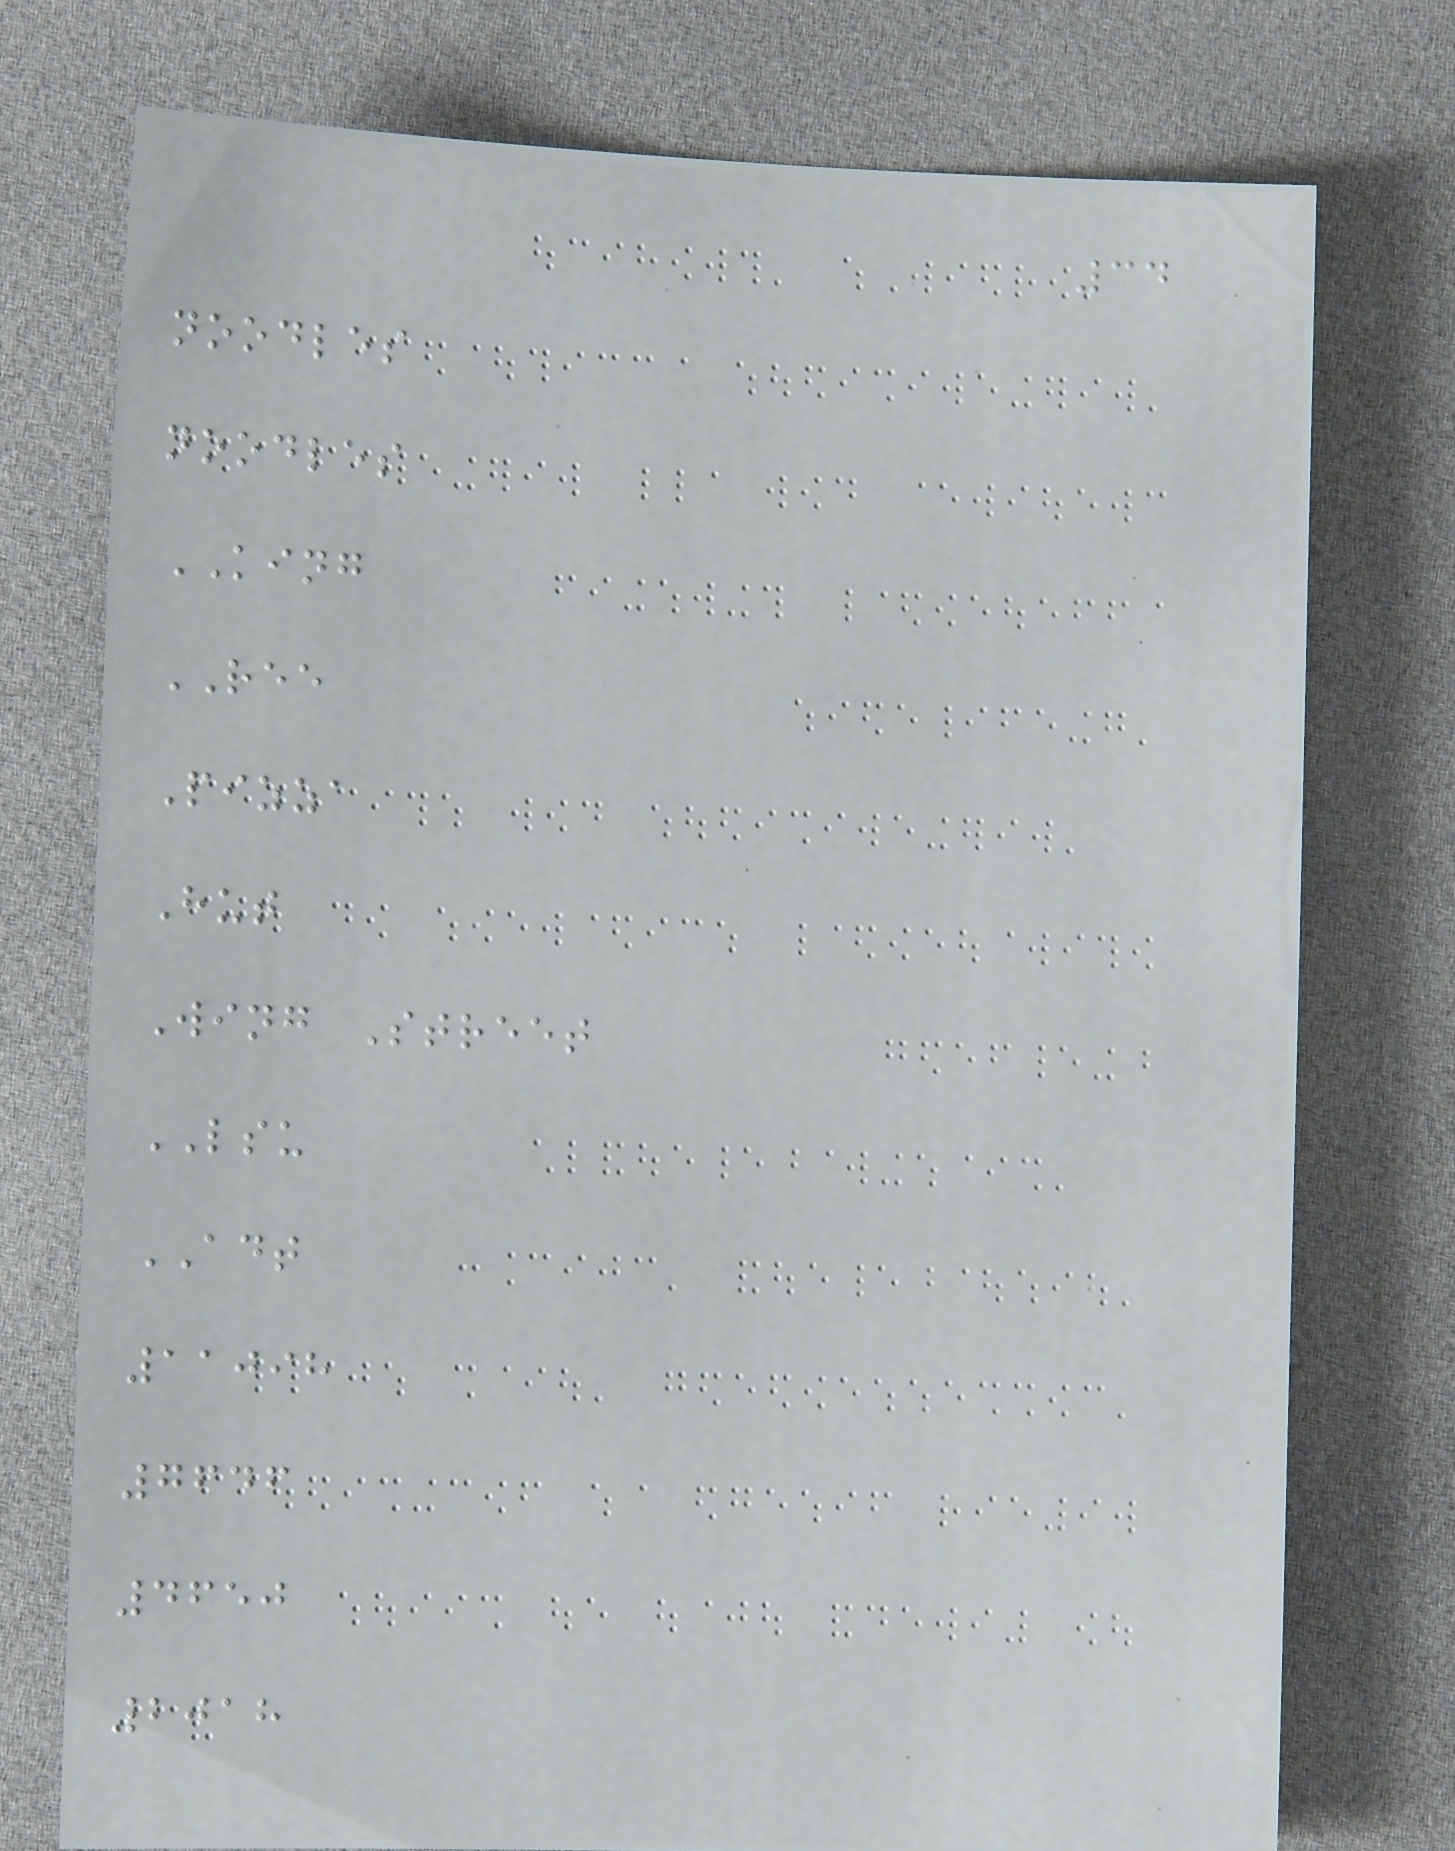34
noodles
noodles
KING
REE
Pizza
Hut
Wing Street
LSU
ADT
11098
7646
4650
2018
